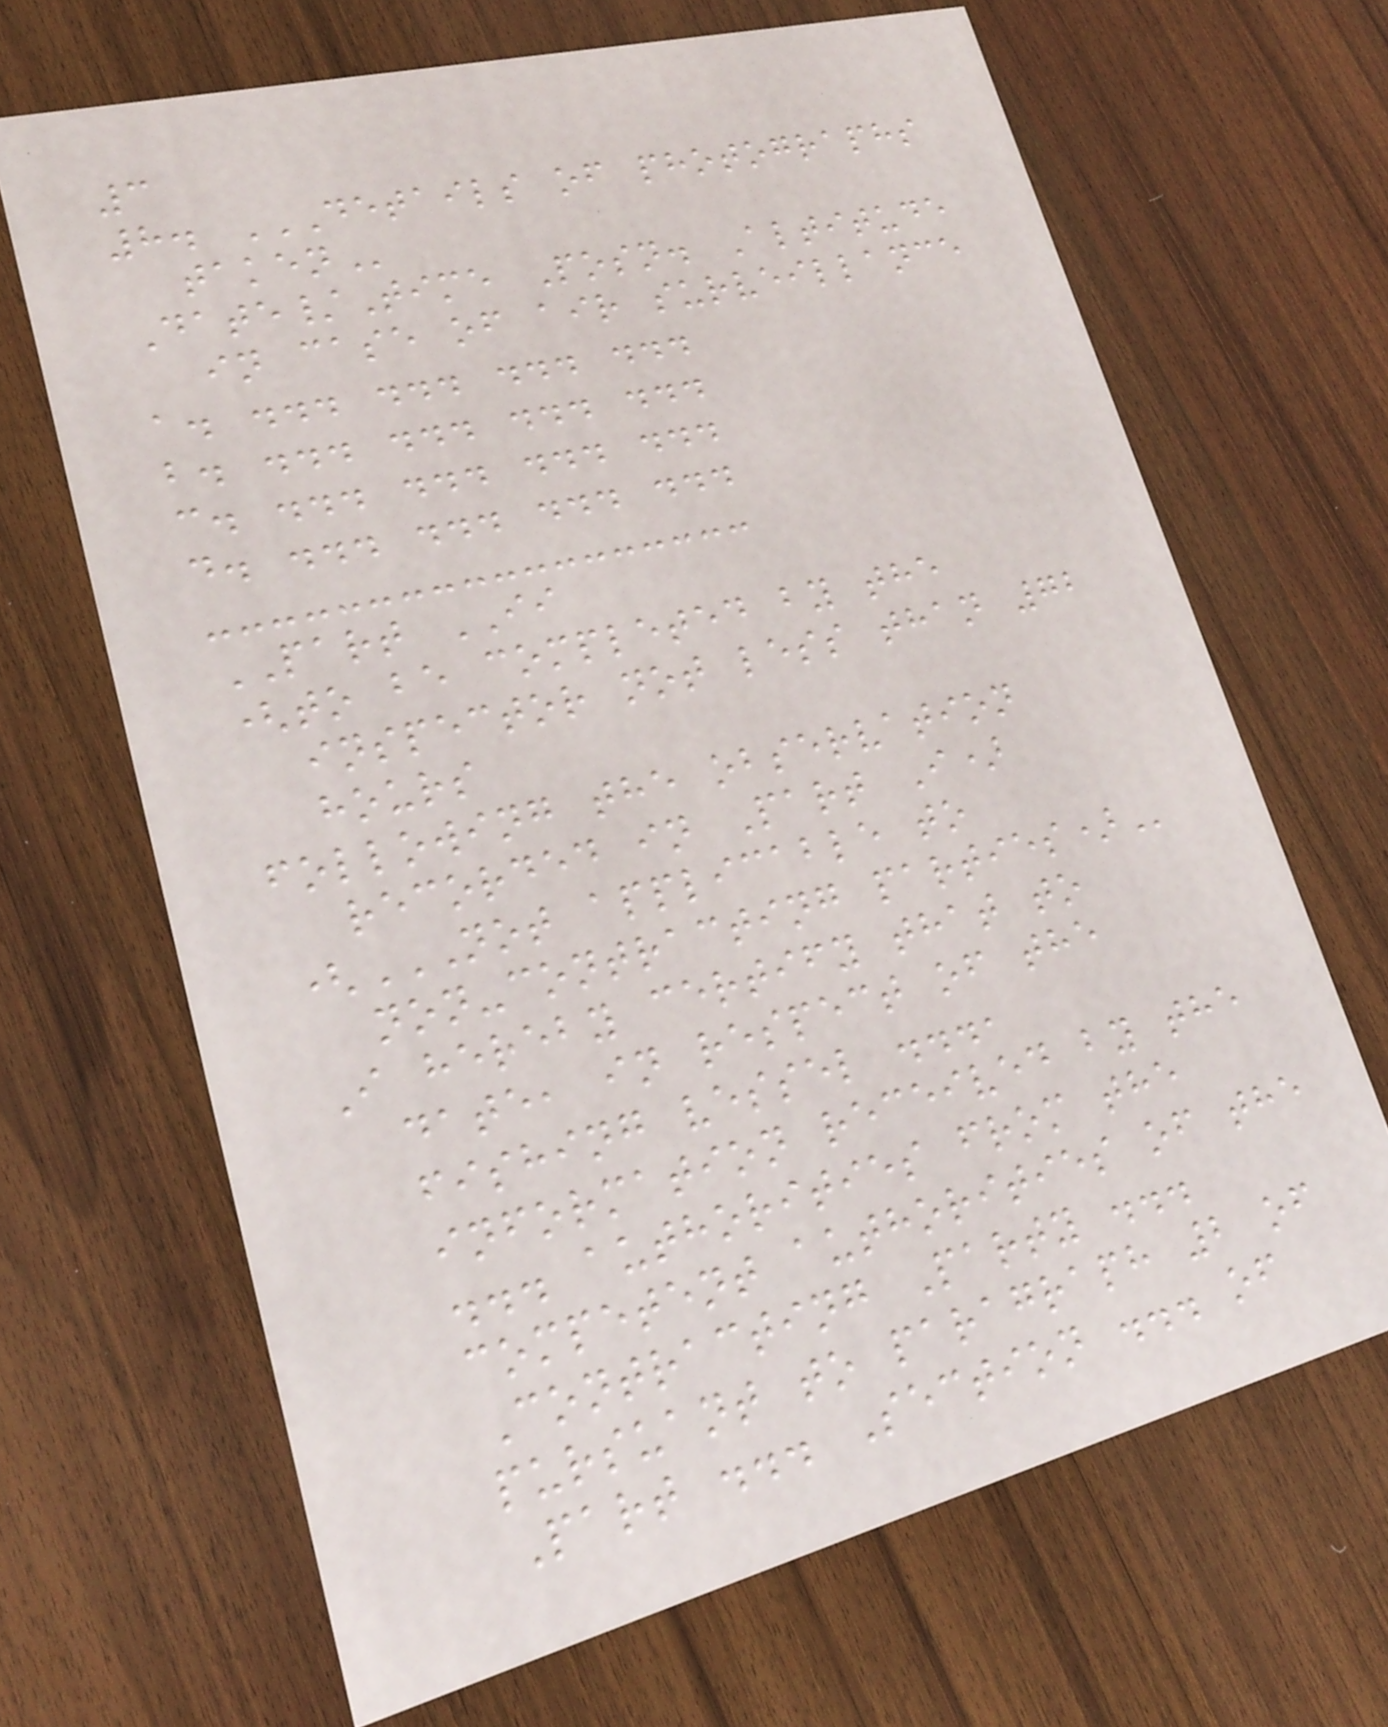3
8. DETAILS OF PHOTOGRAPHS
TAKEN
Date/Time Posn. Altitude
in case of air surveillance
a. ... ... ... ...
b. ... ... ... ...
c. ... ... ... ...
d. ... ... ... ...
PART II
(to be completed by the
inspector not less than 72
hours
following the observation
recorded in Part I)
(NOT APPLICABLE TO
NON-CONTRACTING PARTIES)
I hereby certify that to
date, in respect of the
fishing vessel ...,
information received by the
... authorities from the
competent authorities of the
Contracting Party ...
pursuant to paragraph 2 of
Part ... Section ... of
